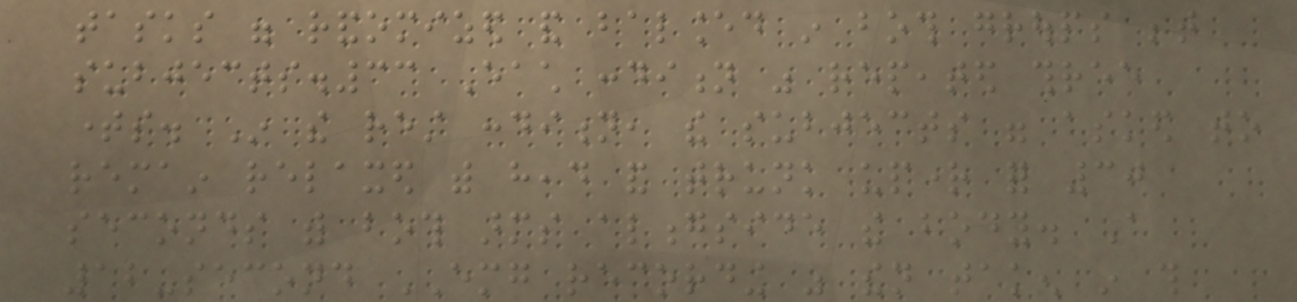tasks were randomized and balanced in both groups between
subjects.33 Each condition was repeated three
times. In the rest condition, the subjects were asked to
remain relaxed with head and trunk upright for 30
seconds with both arms alongside the body. A
12-second EMG recording was then taken in this
